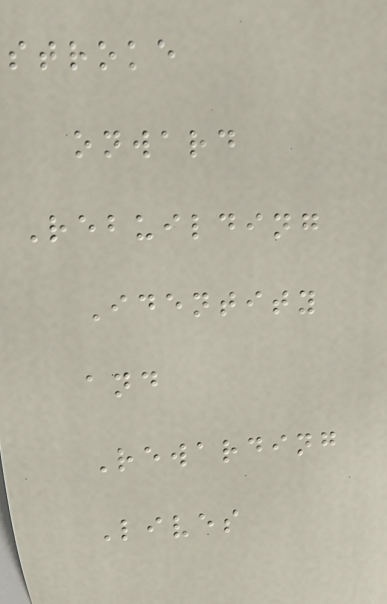stroke
onward
Rebuilding
Identity
and
Rewarding
Lives
